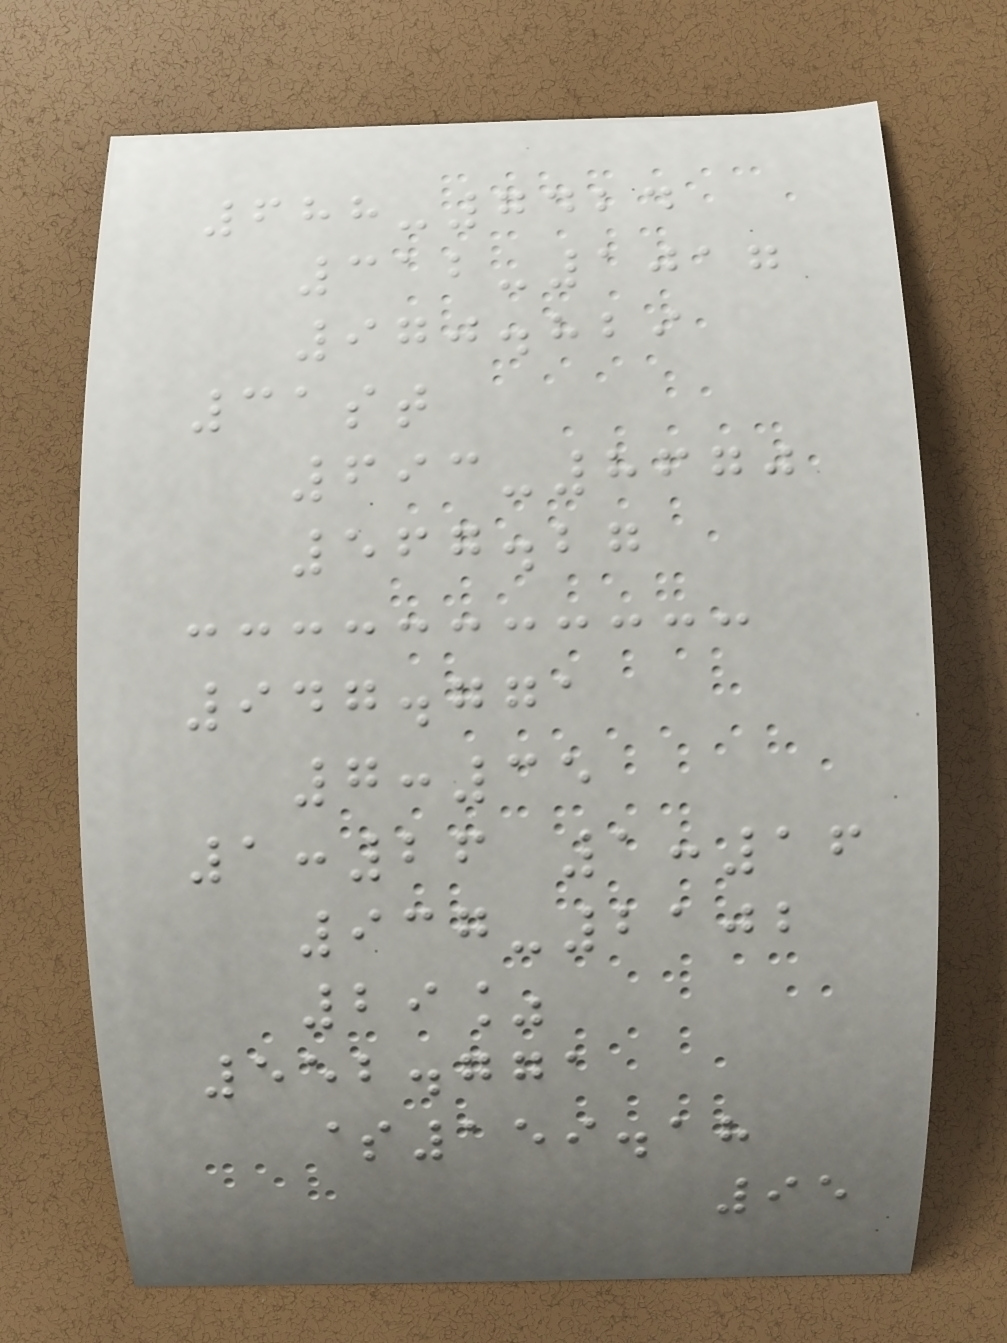688-7424
312-1017
970.829
31st
693-8670
567.27
947.771
7:35
1:26 1:16
937-2102
29%
552.771
$159.18
95
